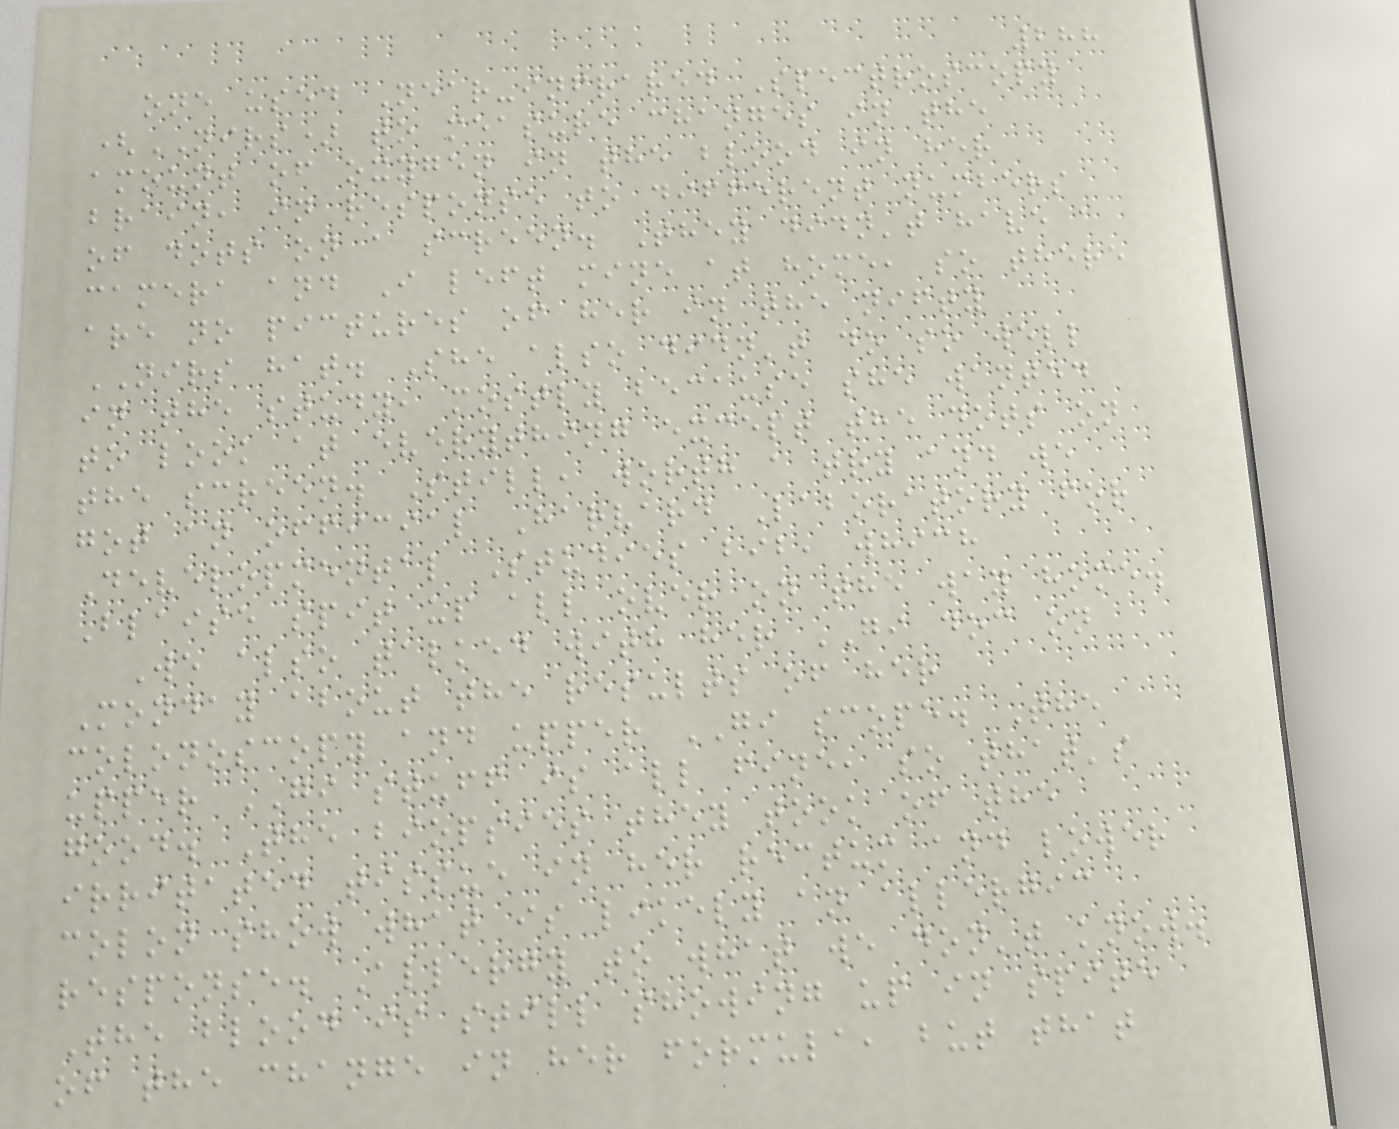288
one used Near-infrared Spectroscopy
(NIRS) to measure changes in the
amount of oxygen in the blood in her
brain, in response to different numbers
of dots on a screen. They didn't have a
camera and I left mine at home, so there
are no pictures of her in the nifty
NIRS hat. She also didn't do so well
in the study, mostly because she wanted
to look at everything except the dots on
the screen. Still, worth a try and we
got an official Harvard Laboratory for
Developmental Studies bib, which
Blaise spit up all over on the way home.
We also talked with her GI doc on
Monday about the results of her
colonoscopy and upper GI scope. The
upper GI stuff is all fine, so that's
good. The biopsies they took of the
irritated tissue in her rectum and lower
colon show what is likely an allergic
response. Allergy to what we don't know.
The blood is still showing up in spite
of the change in her formula, but that
